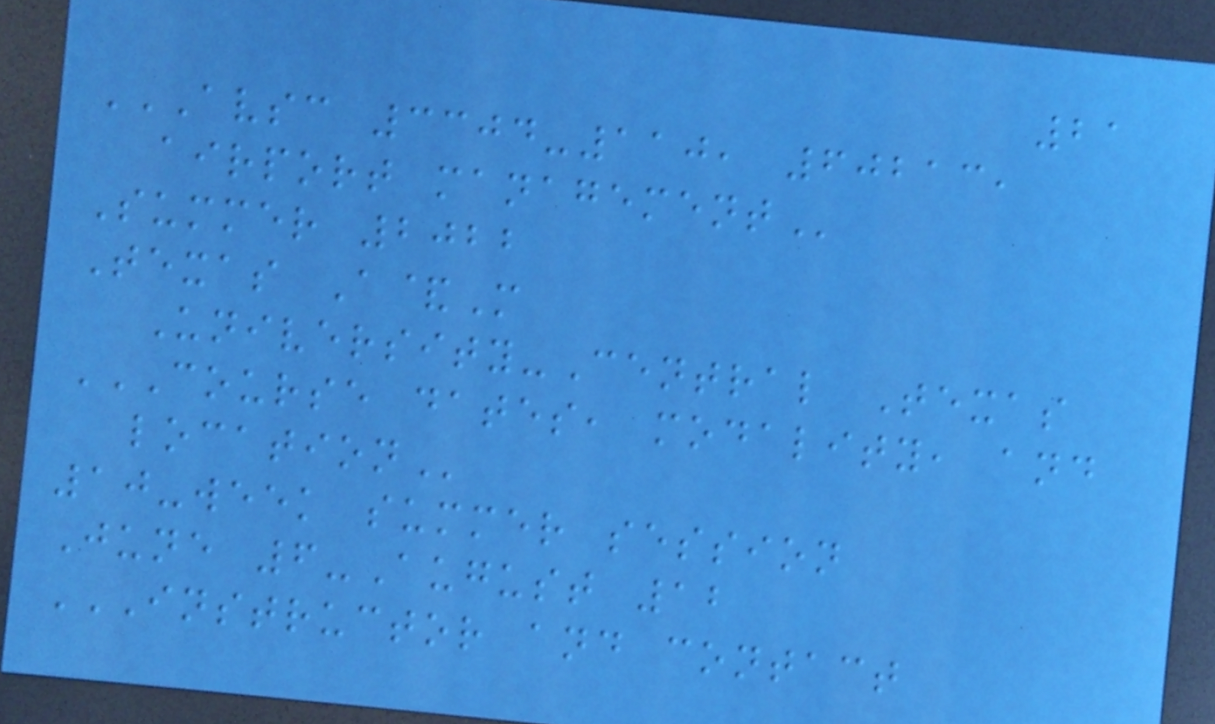21
AVSC 3304-110, 60213,
AIRPORT MANAGEMENT
Summer 2022
Texas A&M
University-Central Texas
COURSE DATES, MODALITY, AND
LOCATION
10-week summer session
June 6-August 12
INSTRUCTOR AND CONTACT
